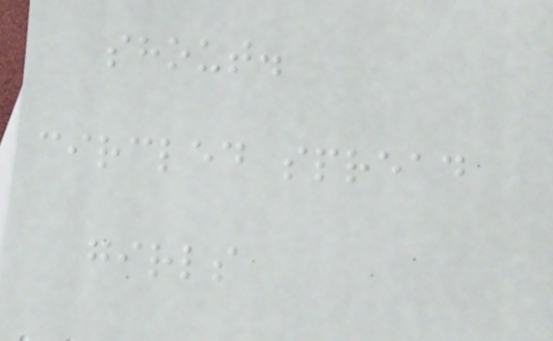shout.
circled spread
girls
